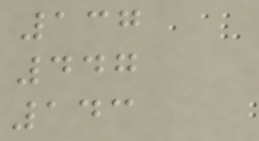137
447
143
